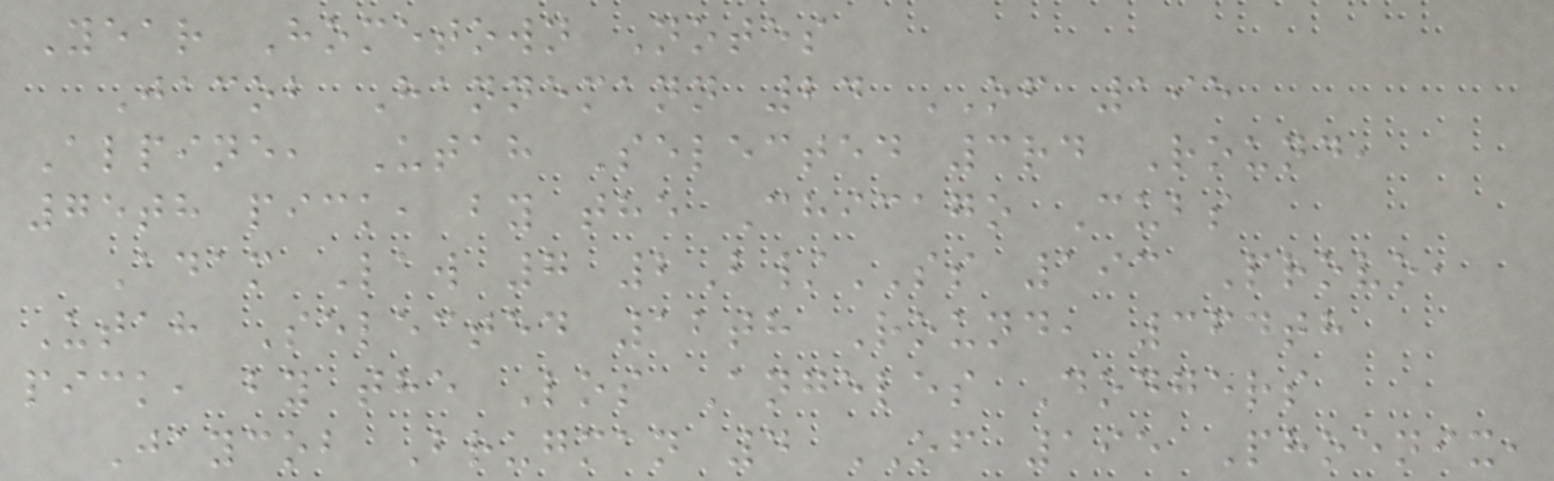Year Hometown Notes
Jacob Hannemann 24 OF 195
Alpine, Utah Selected 3rd Round,
75th pick, by the Chicago Cubs
Adam Law 7 2B/SS 193 Provo,
Utah Selected 12th Round, 364th
pick, by the Los Angeles Dodgers
Jaycob Brugman 4 OF 195 Phoenix,
